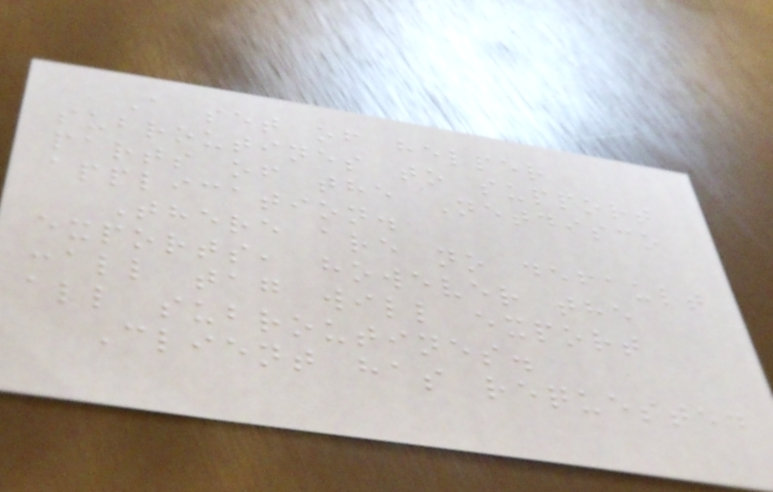A set of helper
subroutines to support
parts of the Netdisco
application.
There are no default
exports, however the
:all tag will export
all subroutines.
Client has requested
